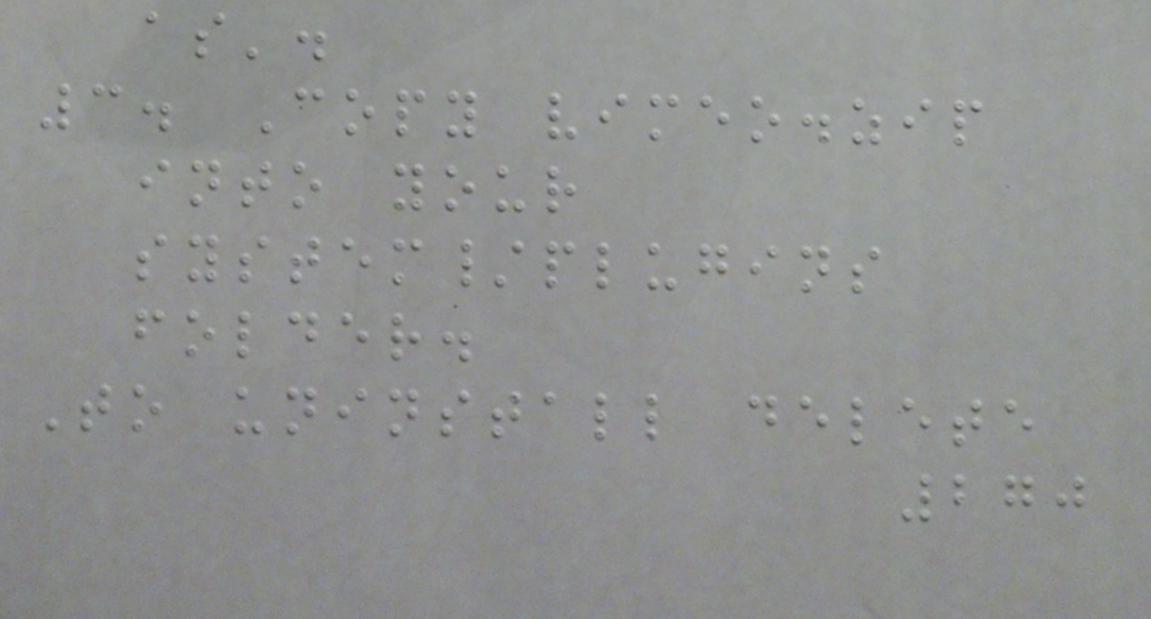as'.
3. Copy vimeo.zip
into your
system/plugins
folder.
To uninstall delete
270
